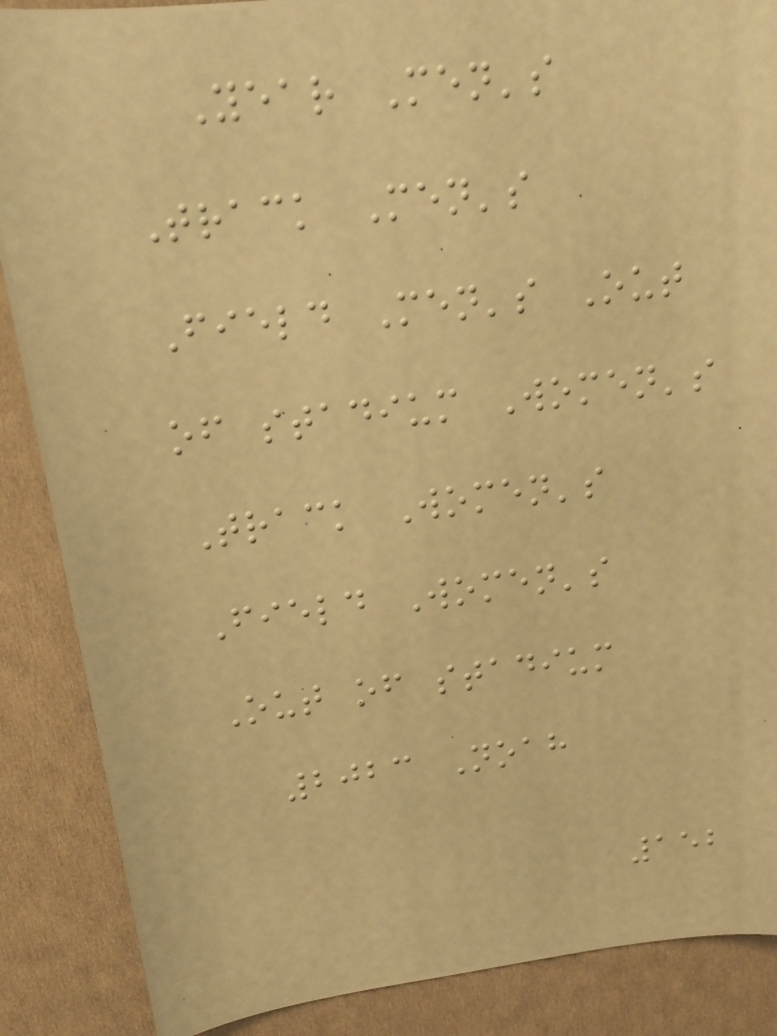Year Men's
Track Men's
Field Men's Out
of stadium Women's
Track Women's
Field Women's
Out of stadium
2023 Noah
152
